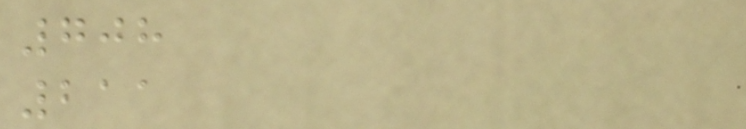708
211
